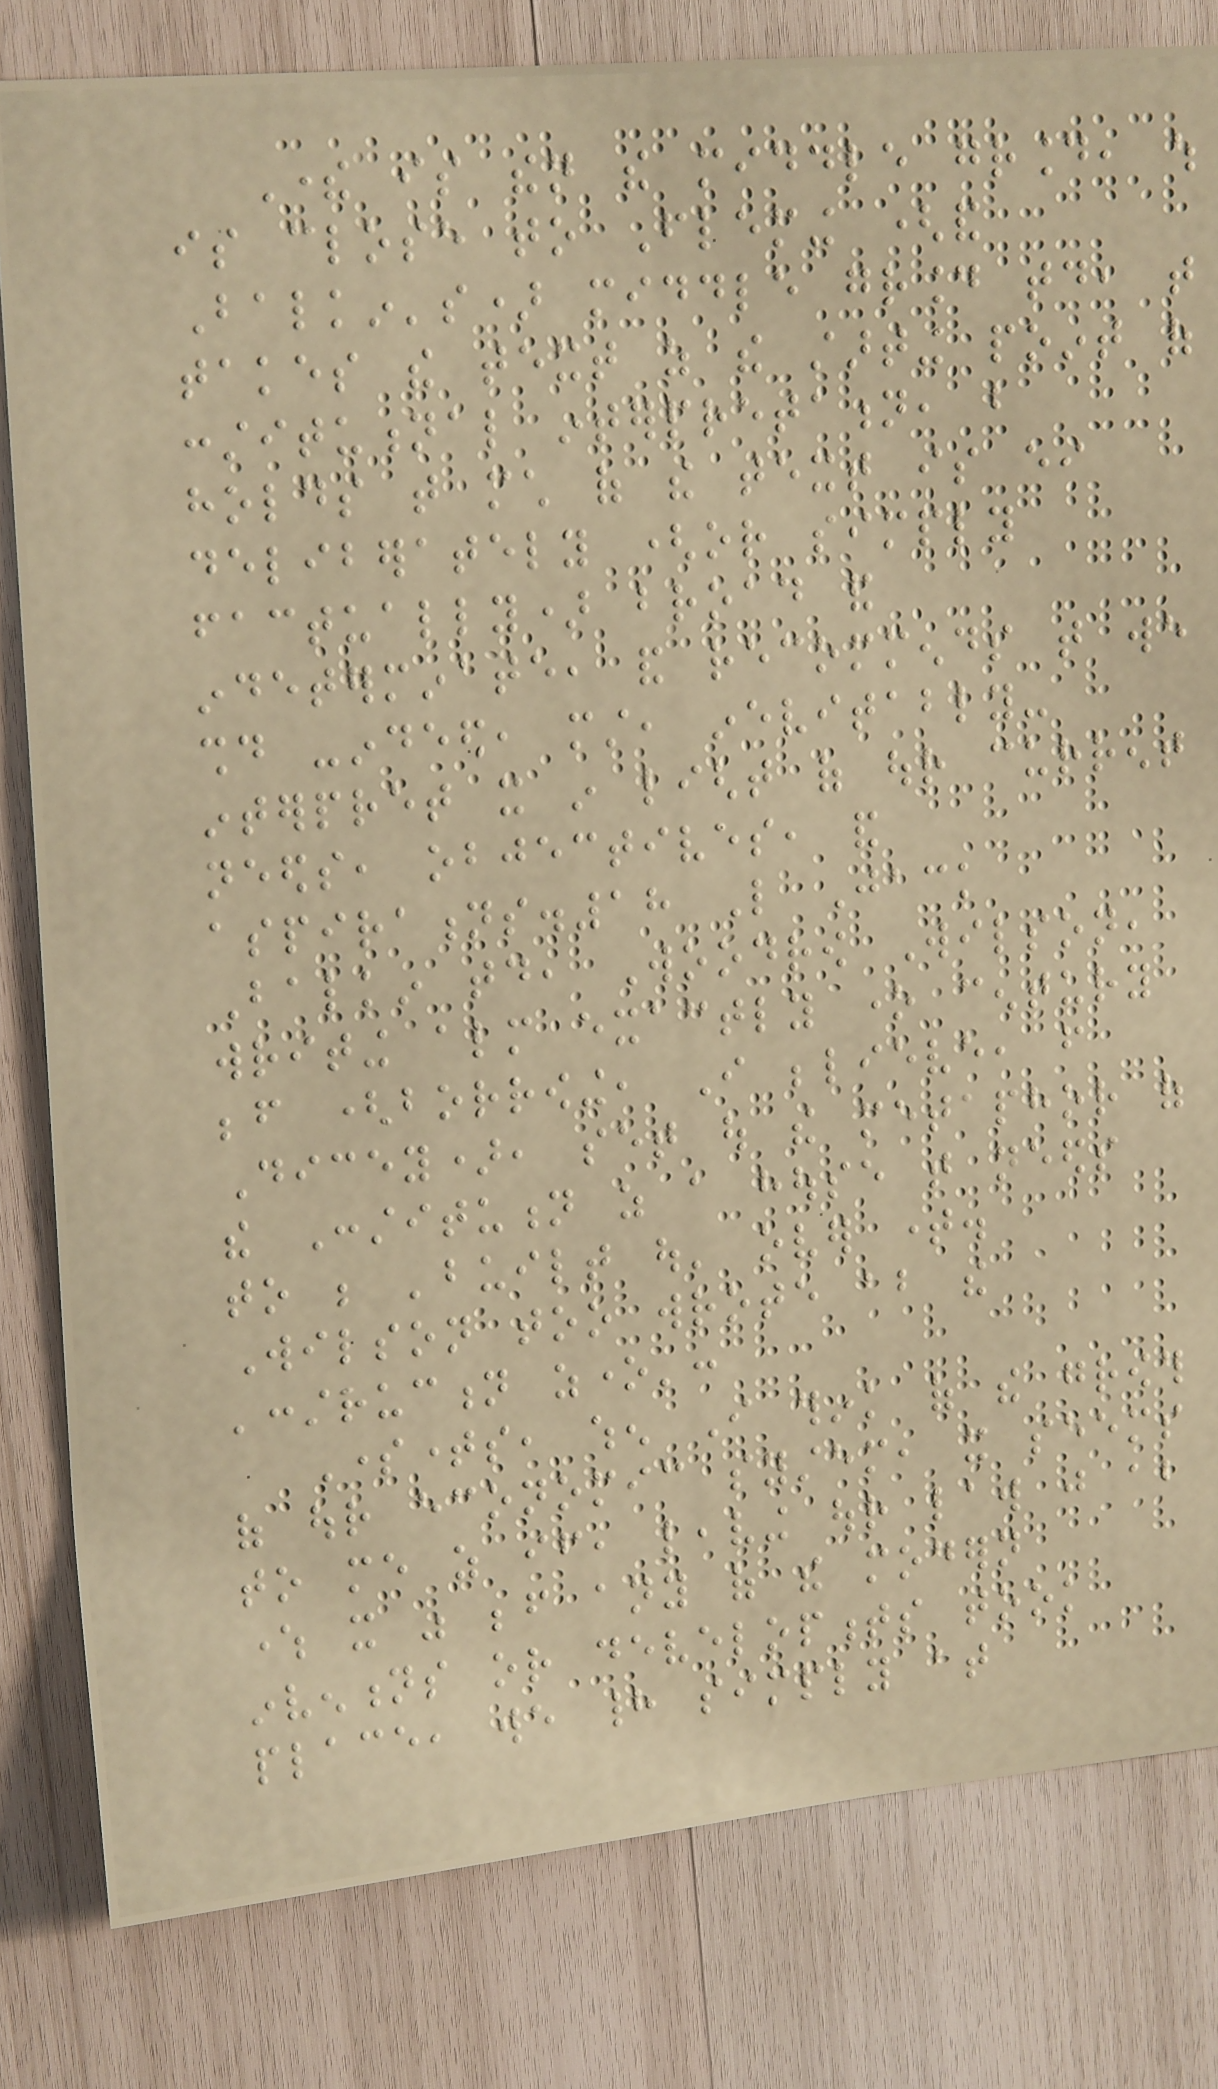There is then the middle ground, which
is close to Fleming (and
Balkin's) middle ground today, that
takes the text as the starting point of
constitutional interpretation, but
holds that much of the text is either
deliberately (or simply
factually) broad and
indeterminate, and recommends that we
should -indeed, must, inevitably-
interpret it in light of our current
needs, objectives, and
aspirations.18 Like Jack
Balkin today, Woodrow Wilson,
writing almost exactly one century
before (borrowing, I believe, from
Dicey), set out the metaphor of
the Constitution as a house that needs
to be 'built out' over time.
Wilson too wrote about the
'construction zone':
Sometimes, when I think of the growth
of our economic system, it seems
to me as if, leaving our law just about
where it was before any of the modern
inventions or developments took
place, we had simply at
